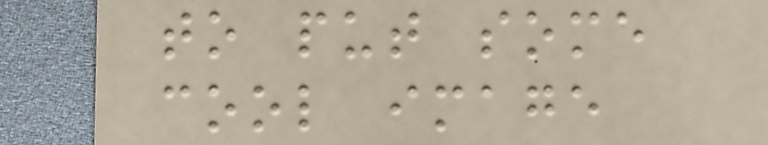to put some
cool image
